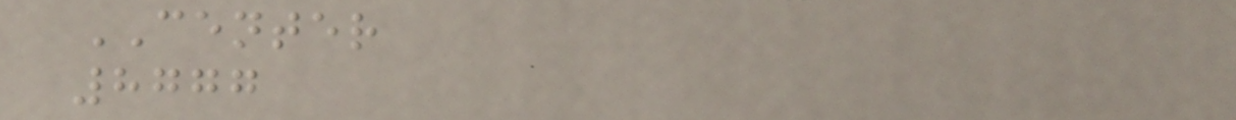CENTER
8777
